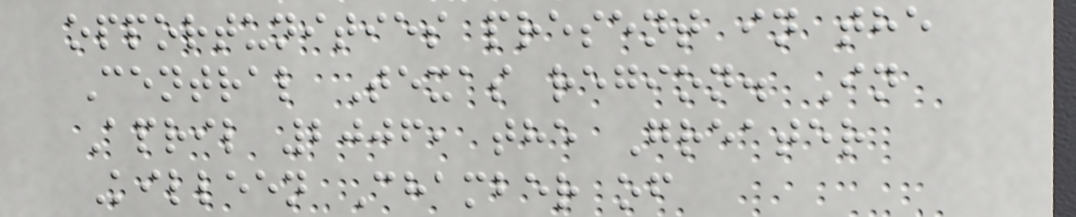opportunities present in the
Central Texas region. In
April 2006, the Greater
Killeen Chamber of
